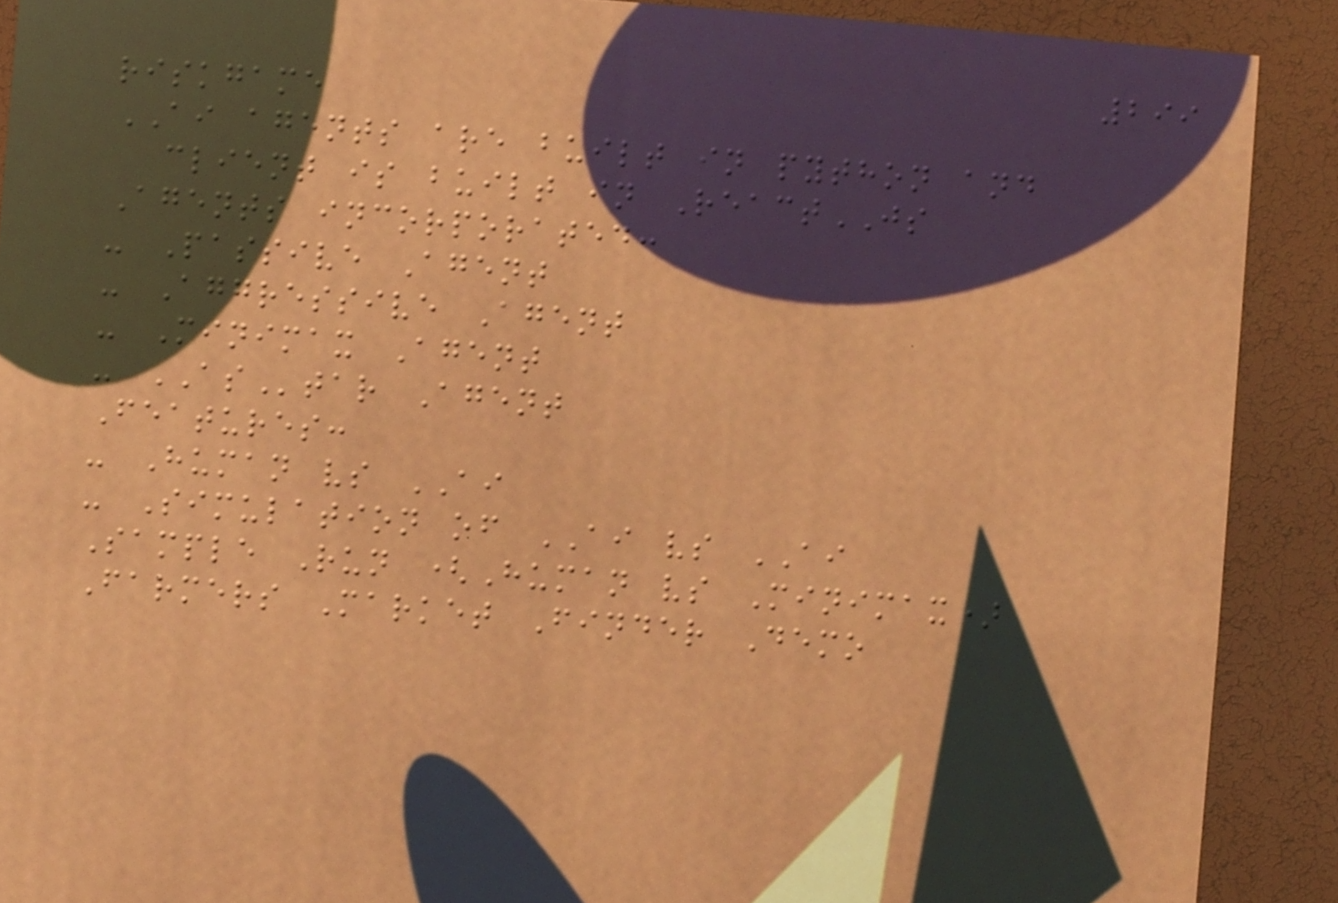299
riskgame
AI agents are built in python and
client is built in ReactJS
Agents incorporated:
- Passive Agent
- Aggressive Agent
- Minimax Agent
- AStar Agent
Features:
- Human vs AI
- Simulation of AI vs AI
Sample Run (Human vs Minimax)
Farmers Market Finder Demo
